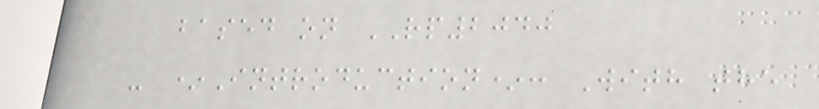based on RP2040
- *Introduction*: With the
